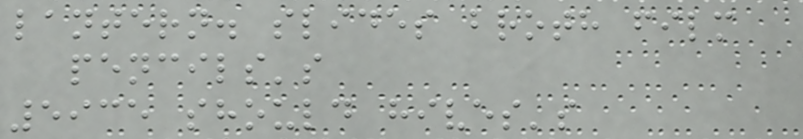lantern. slides broth film
pencils's
5935 should hives's
